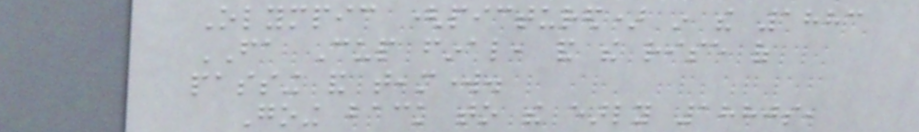Olympic (pictured) in the 1883
FA Cup final, and the rise of
passing and teamwork.
Going back to the early 1880s,
